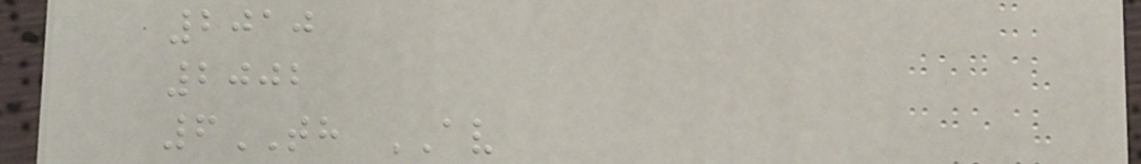2010
2002
6TH AV
